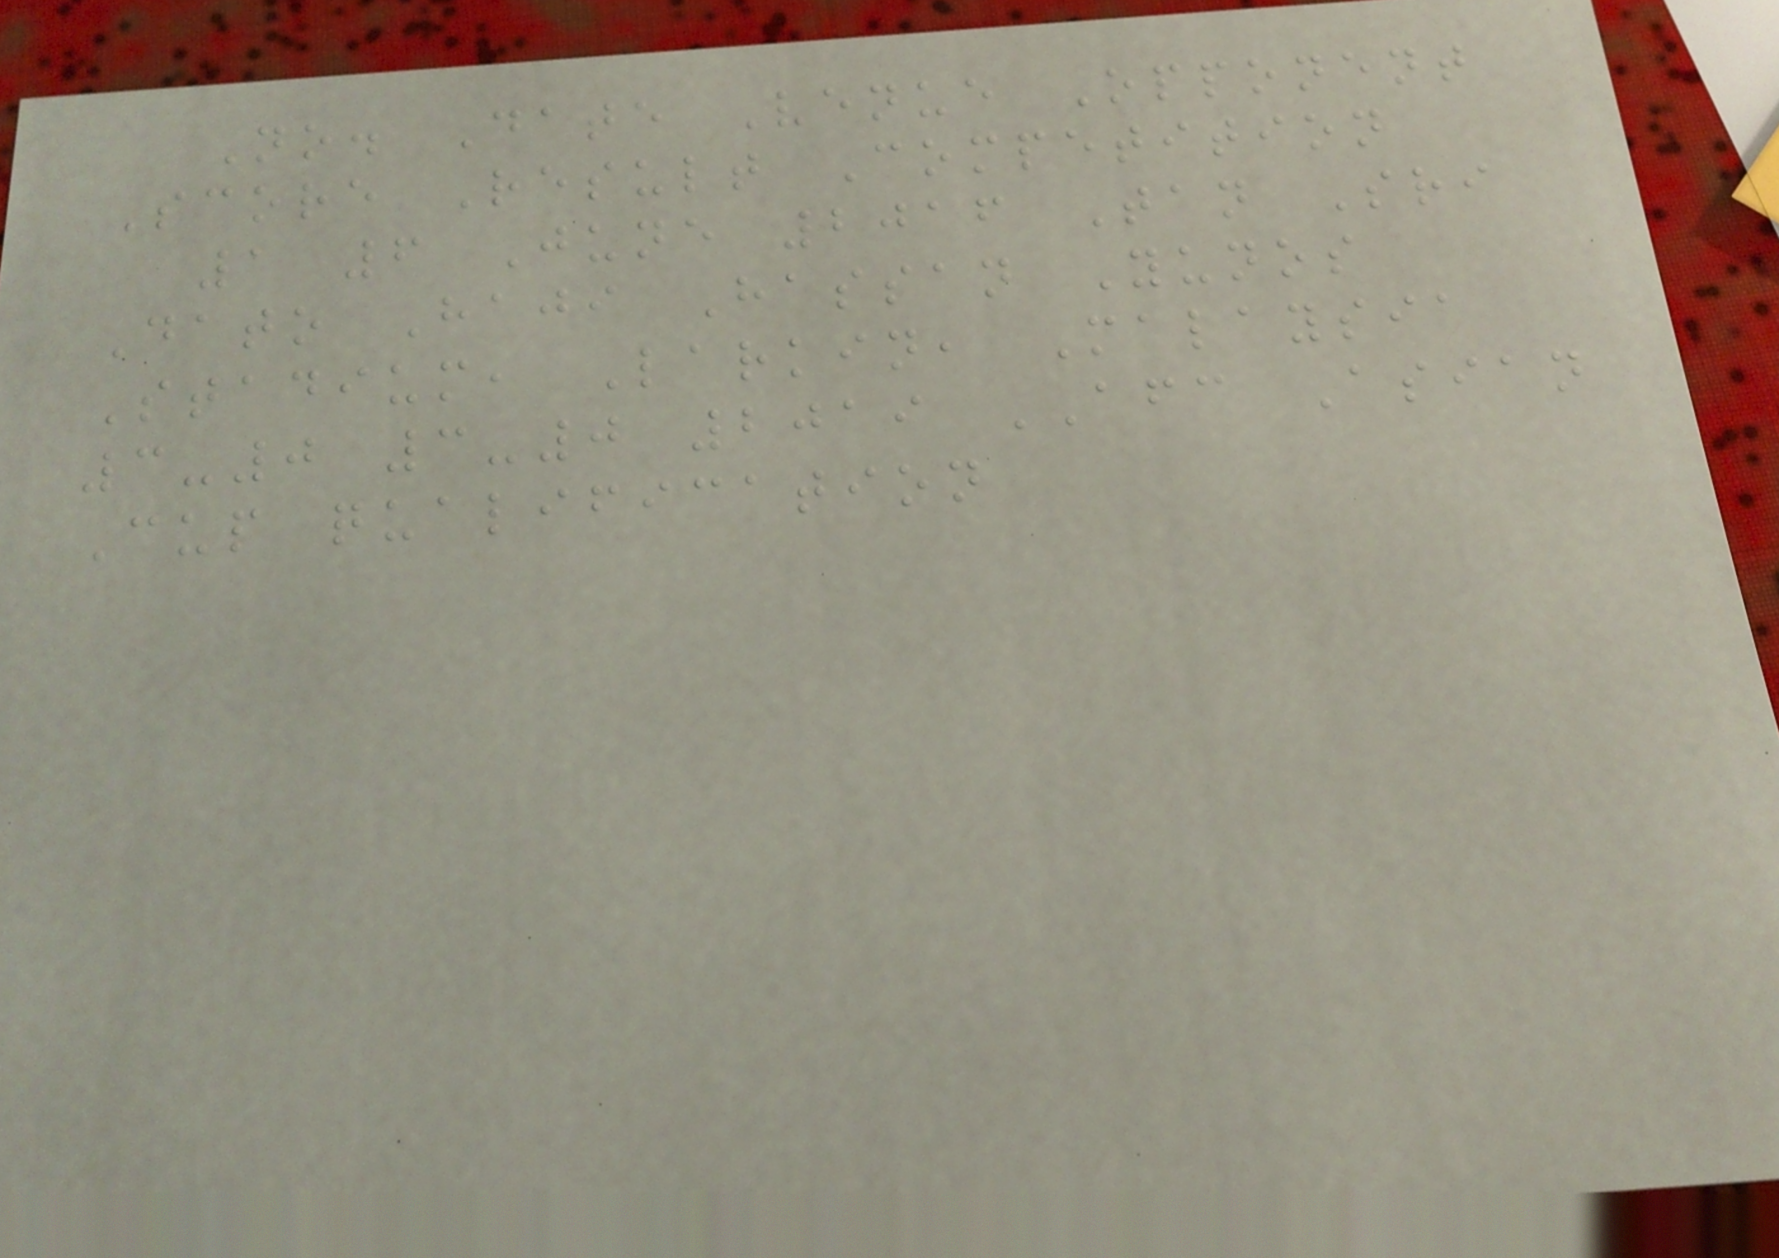No. Date Venue Opponent
Score Result Competition
1 6 June 2016 Tan Sri
Dato Haji Hassan Yunos
Stadium, Larkin, Malaysia
3-0 3-0 2019 AFC Asian
Cup qualification
